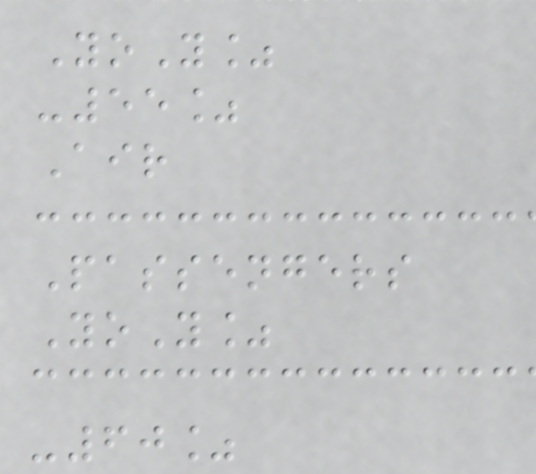YoY%
-55%
Air
Passengers
YoY%
-60%
